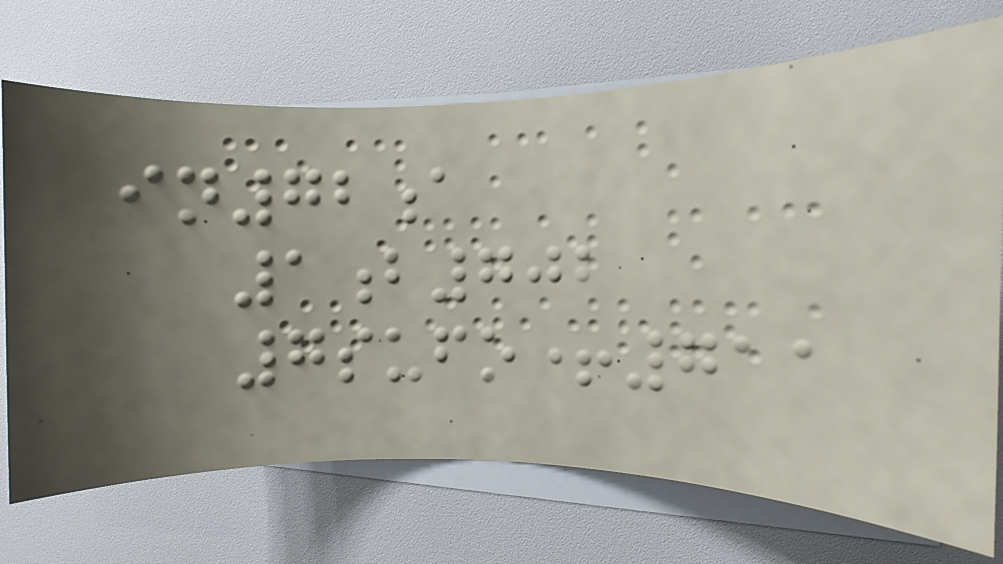in72a
1b702
7sufo+711
